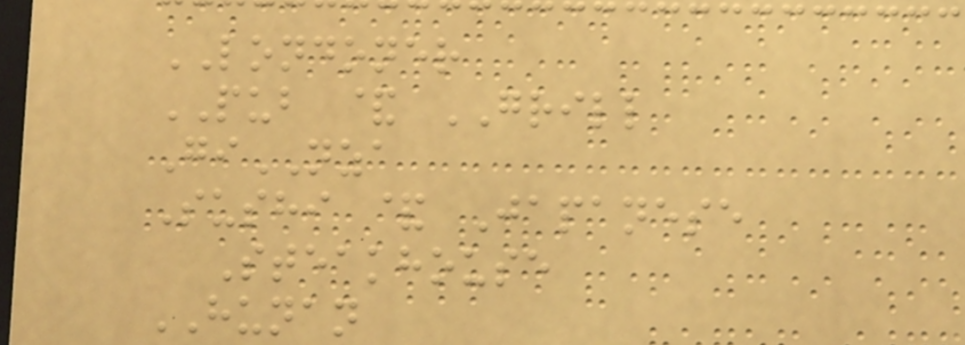LONDONER
PUB & GRILL
GiNZA
Sushi & Japanese
Steakhouse
HUNAN
